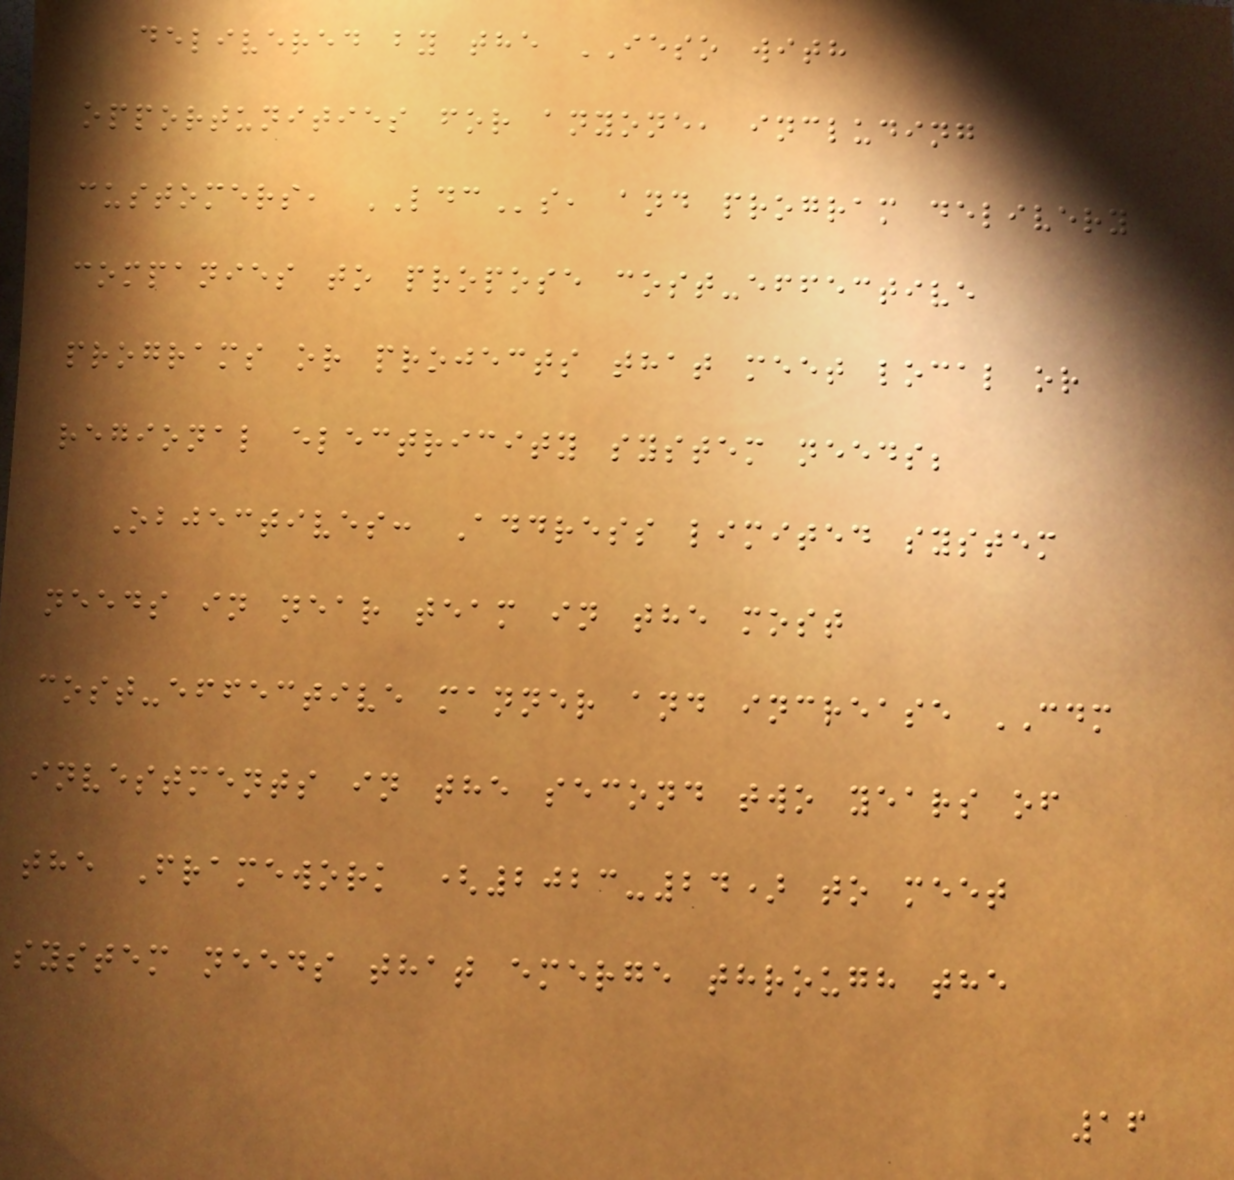delivered by the IESO with
opportunities for anyone, including
customers, LDCs, and program delivery
companies to propose cost-effective
programs or projects that meet local or
regional electricity system needs;
Objectives: Address limited system
needs in near team in the most
cost-effective manner and increase CDM
investments in the second two years of
the Framework (2023-24) to meet
system needs that emerge through the
16
